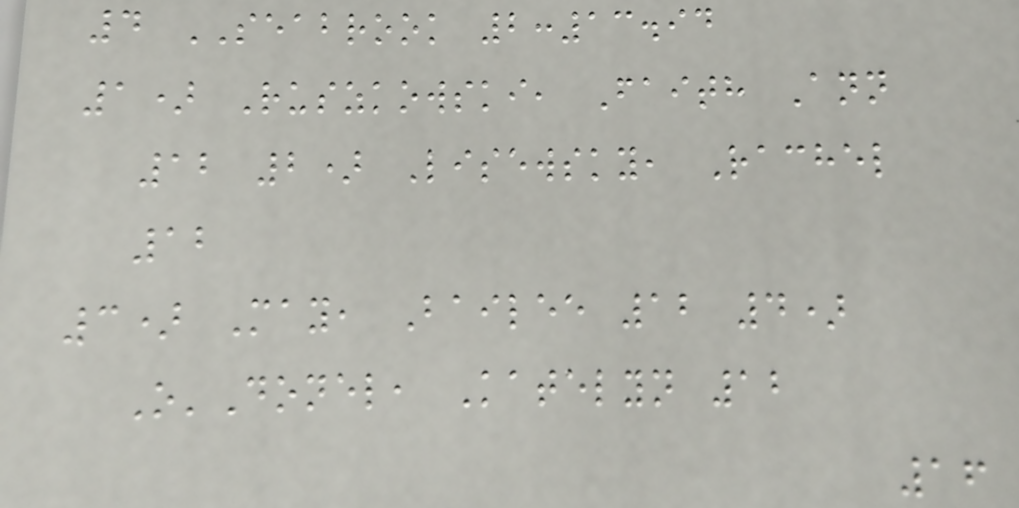4 SEABROOK 2:13.94
1) Ruszkowski, Faith Ann
12 2) Lisewsky, Rachel
12
3) May, Bailee 12 4)
O'Donel, Katelyn 12
16
